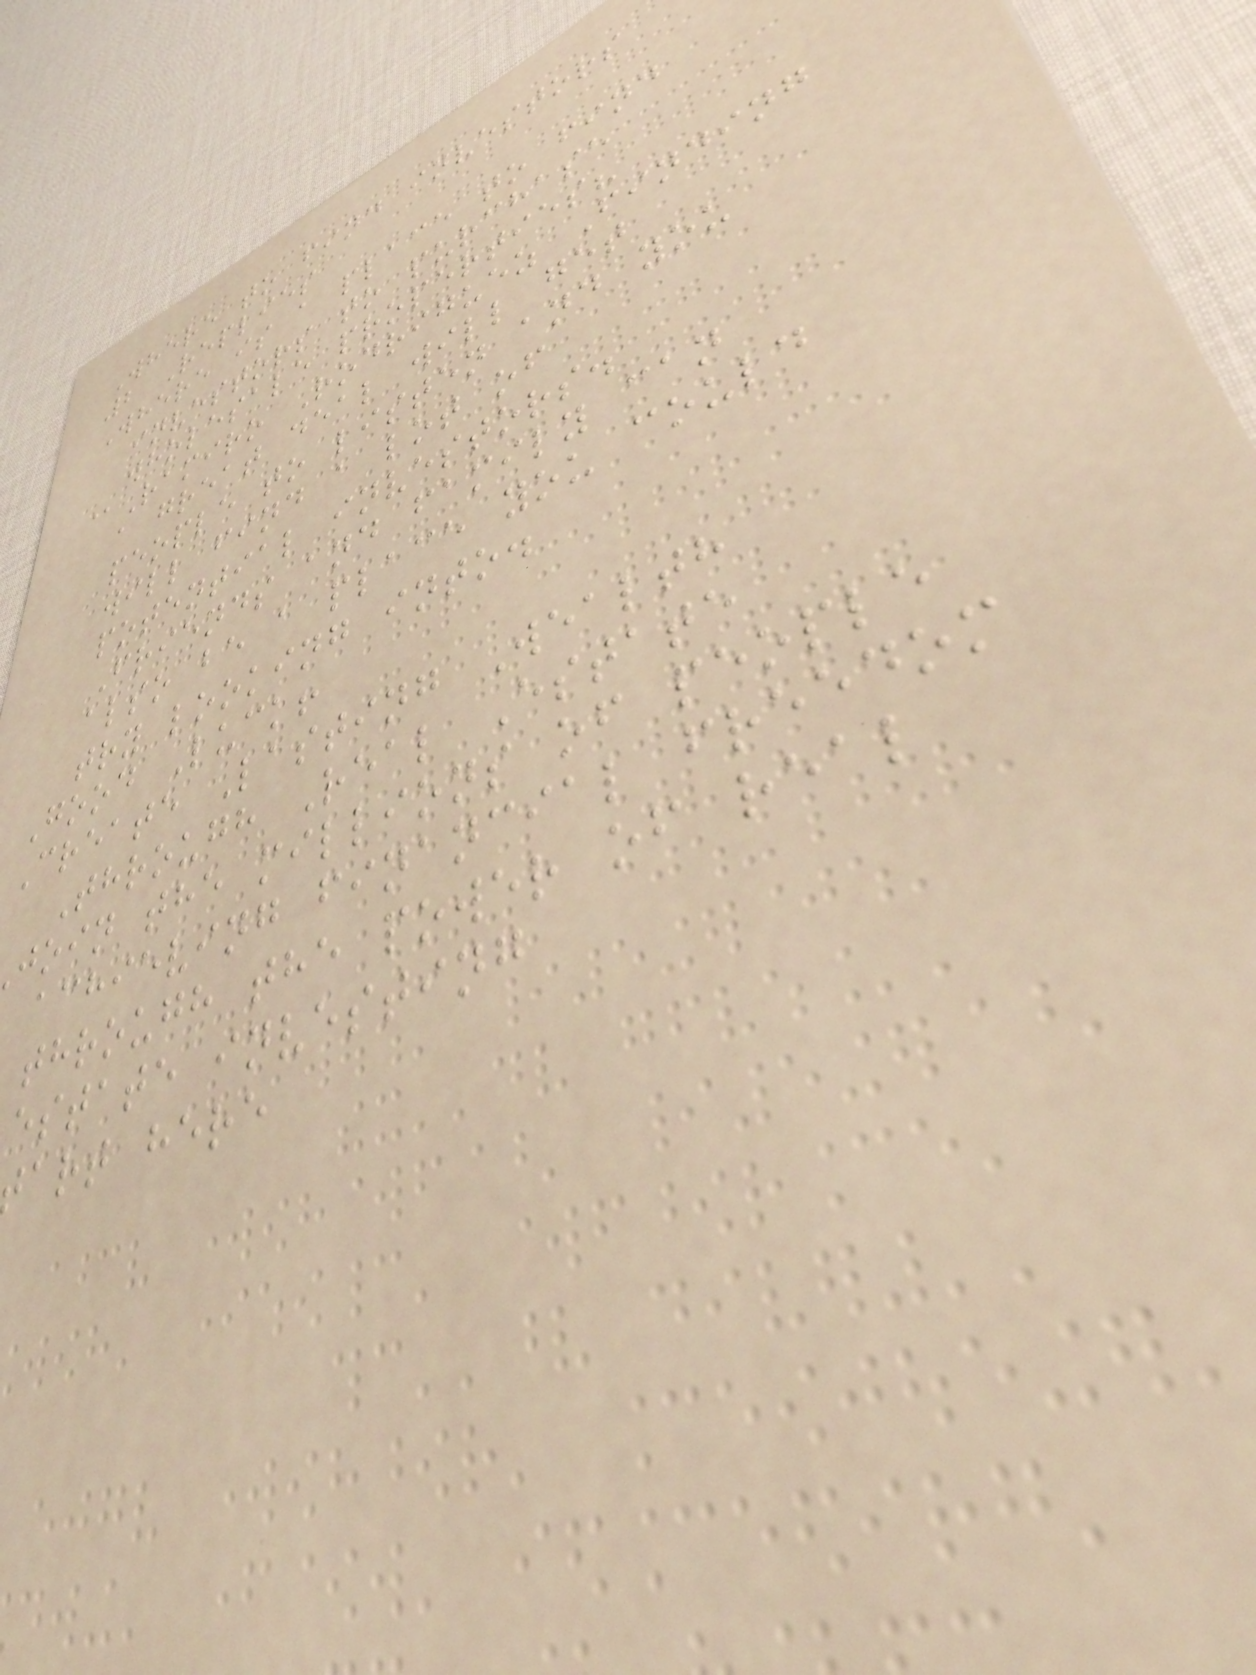Where to find investors
2 Replies
Where is a place to find
investors to purchase
wholesale properties?
@Ramiro Rodriguez Finding
a great deal will get
people to listen and you
will find a lot of
potential investors.
Friends and family can
also be a place you could
try looking into.
Good Luck!
Create Lasting Wealth
Through Real Estate
join the millions of people
achieving financial freedom
through the power of real
estate investing
art here
